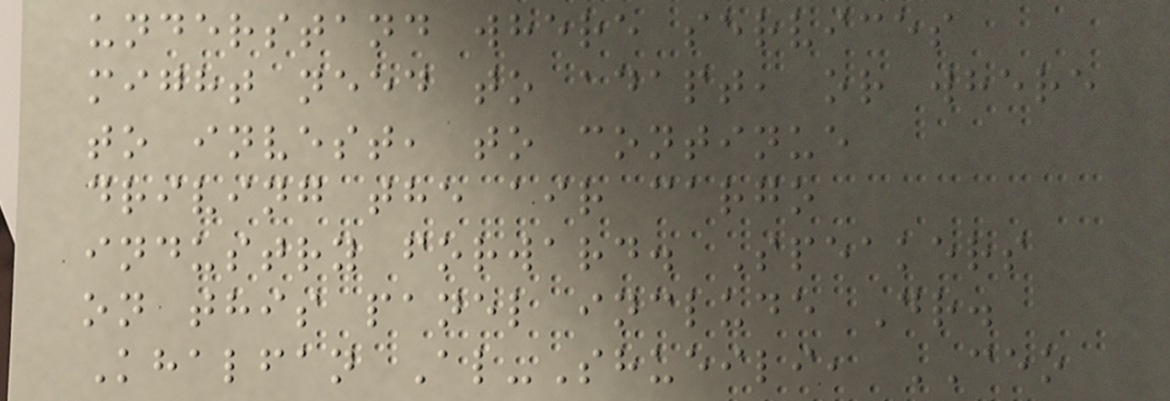understand where services
might need to adapt, or where
to invest, to continue
driving the air cargo
industry forward. Speakers
on this panel include Dr.
Khalfan Al-Shueili, CEO
